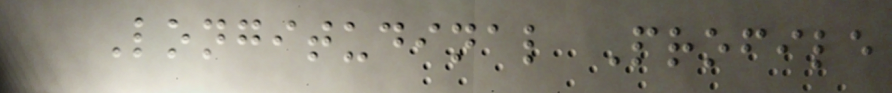Longitudinal Profile
